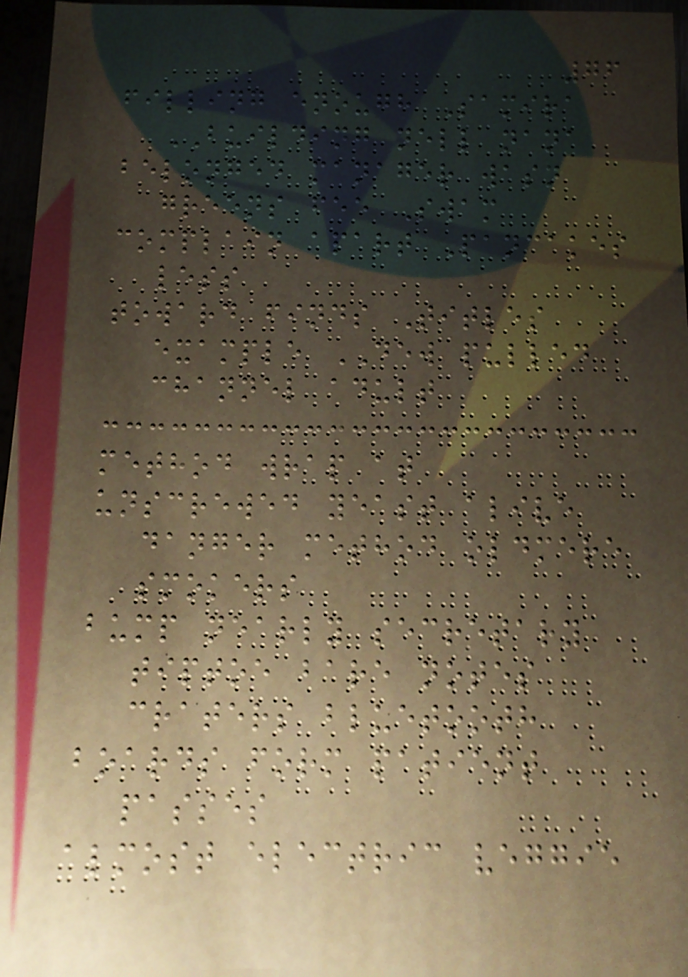76
filling enough Samira
BUILDING nell nana
belonged manager wasn
greens fee Swam
complain apart Pancakes
less
toward finds Titles
example DEW pulled
channel adult
method wrap at
unscrewed yeast alive
danger method oldmere
smokers
bump nearly secretary
tiptoe bare notes
craters bluetooth
boards form patient
passes
almost electric veggie
